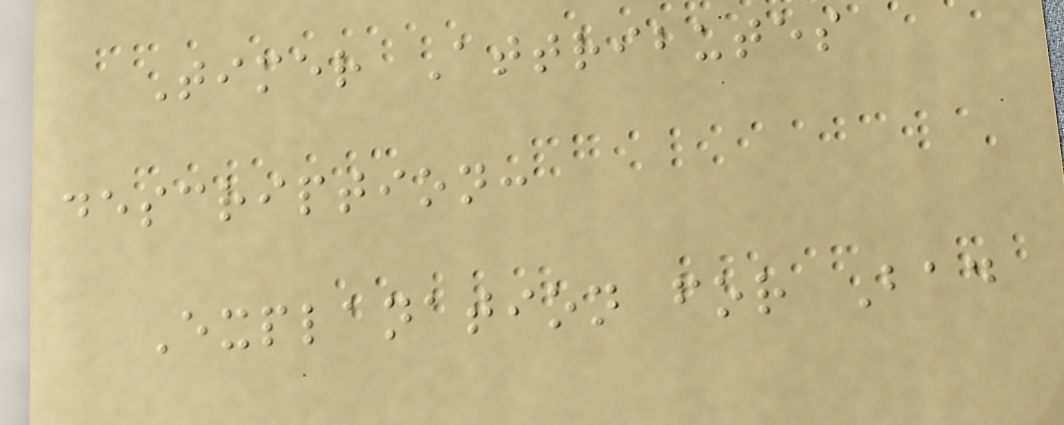Timer Attributes
description:
Explanation for Bad
